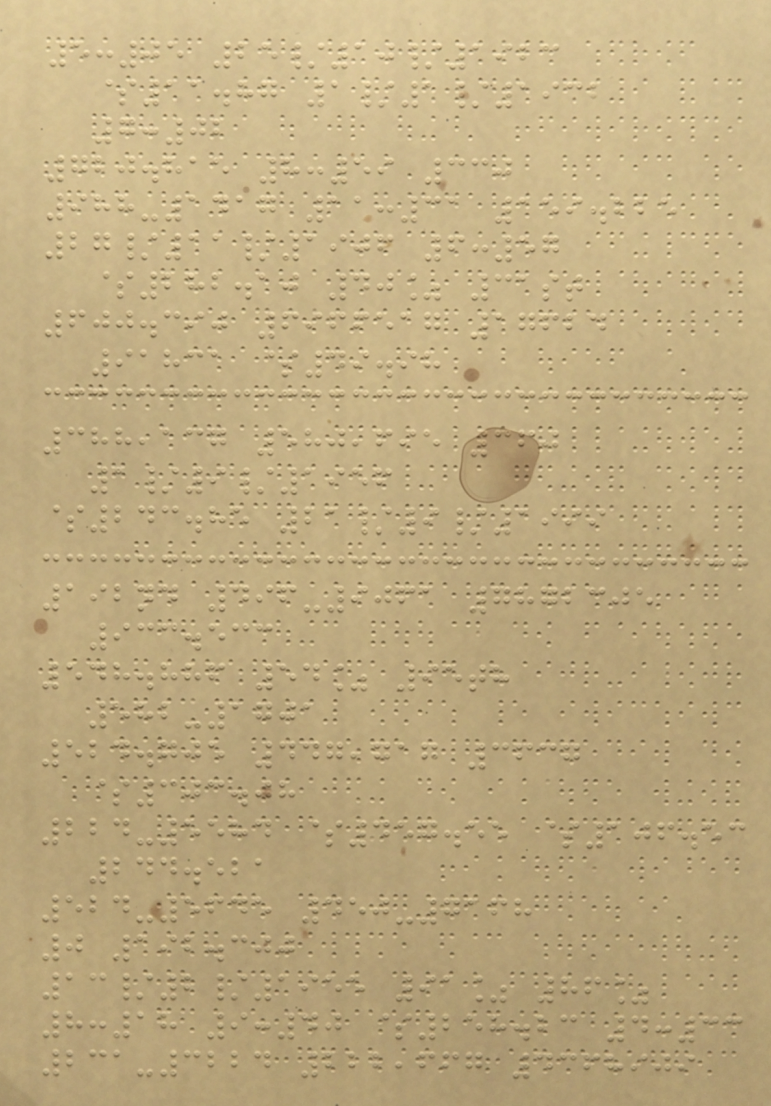5:05 25/10/1923
$11.87 1/1/1932
7:02
720.815 8:59 330
988-1417 11:31 159.225
27/11/1906 6:57
$282.10 40% 31st
600.390 6966517 17624
91831 $49.98
388,137 580,695 360
1/9/1956
$243.85 21/9/1999
192nd 496-9061 7872305
933.533
548.886 54% 95th
582-1701
524.705 447,717 3637
$303.08
224-5584 $457.55 $106.53
244.521
524-5645 450-7168
0 192.300
13/2/1955 91% 86%
8:18 9:40 $258.23 4:33
231-3224 222,667 4368909
